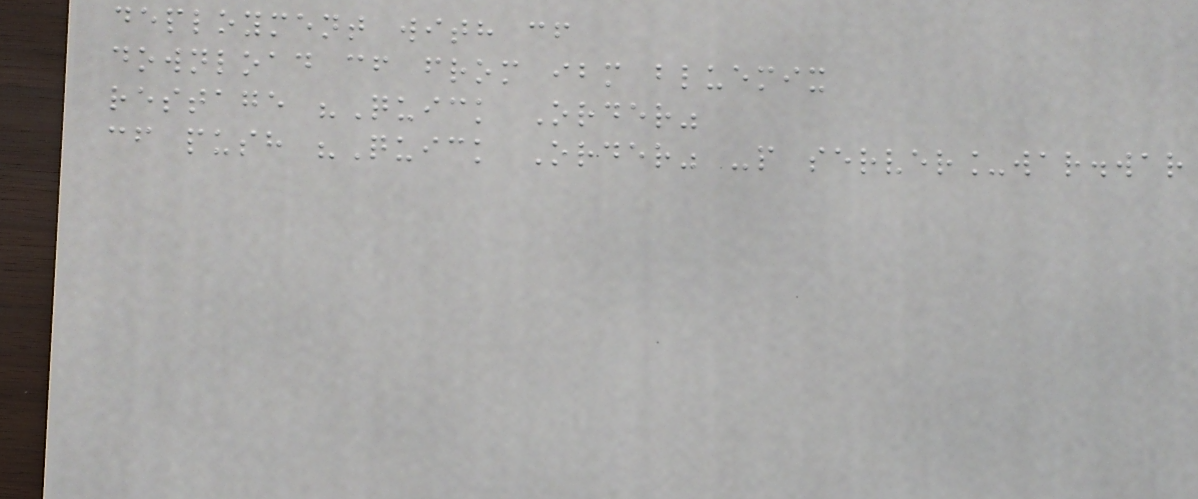deployment with cf
download cf from ibm bluemix
restage "Quick Order"
cf push "Quick Order" -p server_war.war
